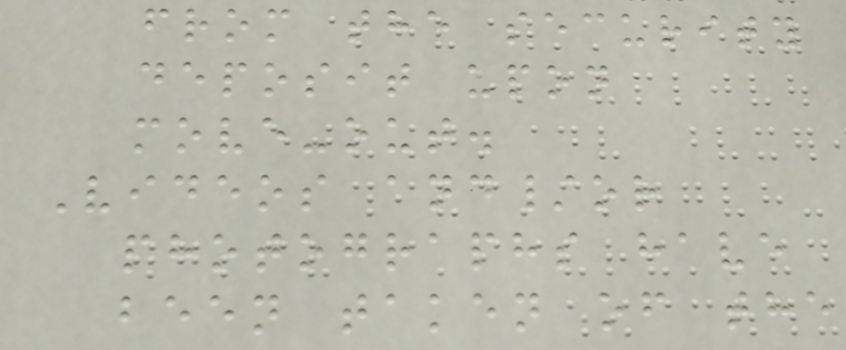from the security
deposit upon
move-out.
Videos and/or
photographs have
been taken of the
